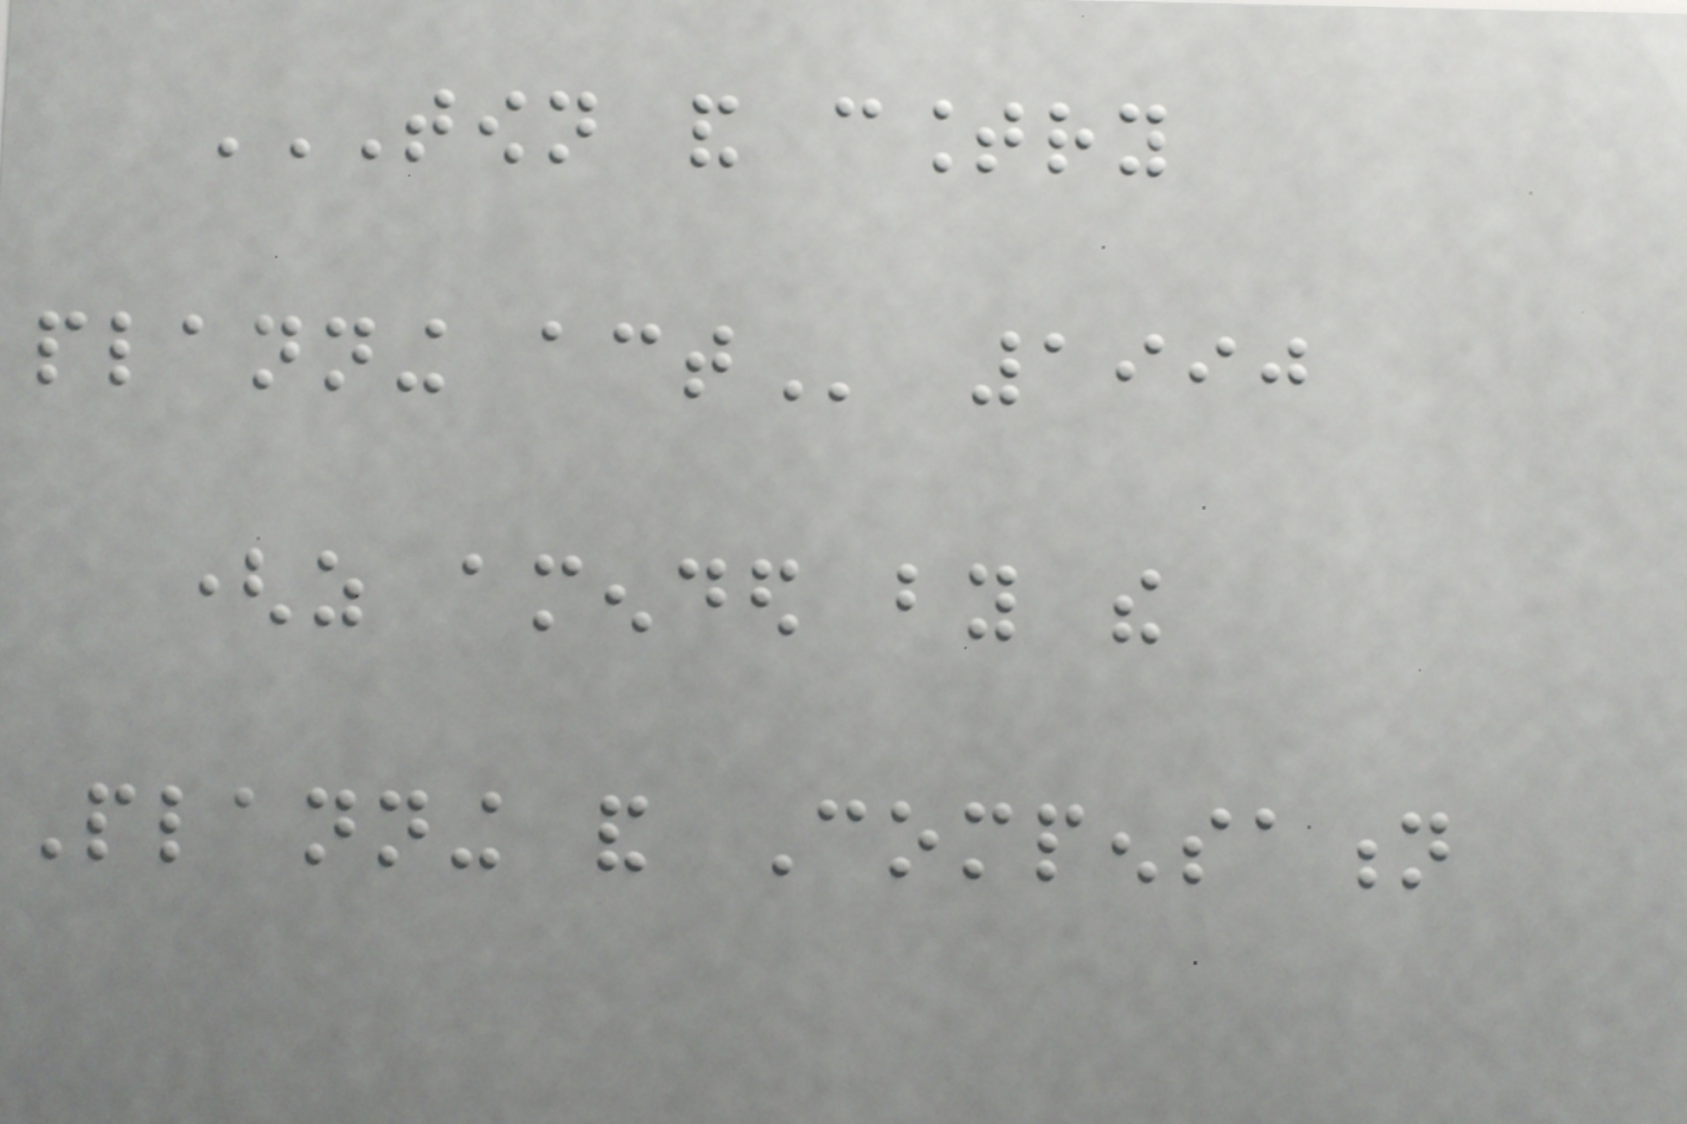TOWN AND COUNTRY
PLANNING ACT 1990
(as amended by the
Planning and Compensation
